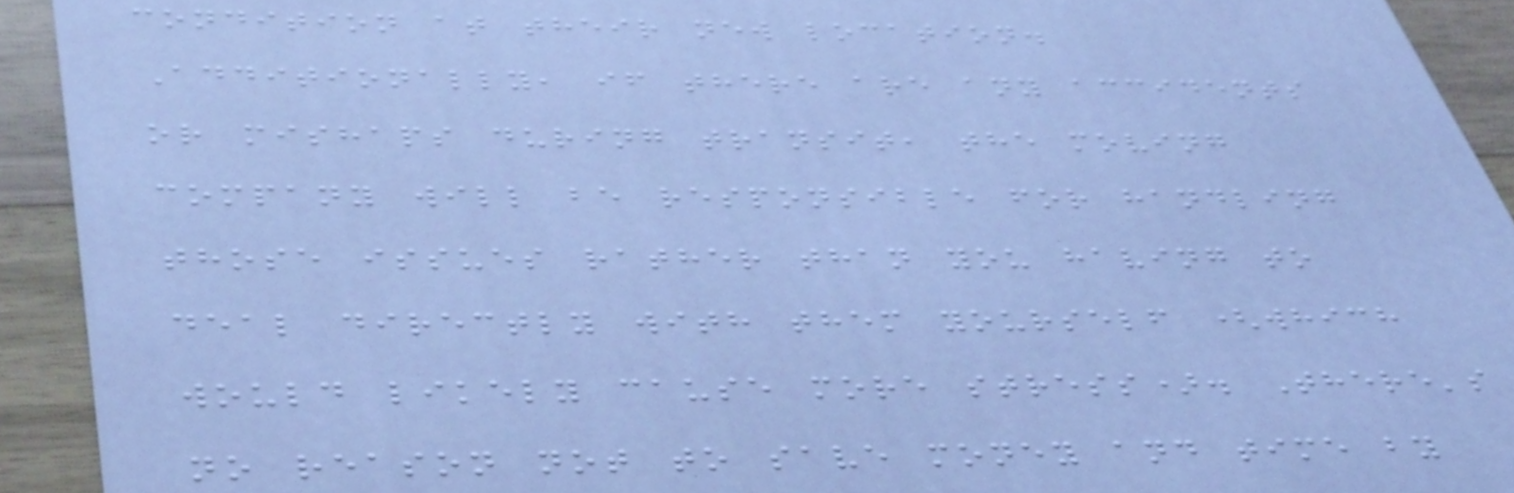condition at their new location.
Additionally, if there are any accidents
or mishaps during transit, the moving
company will be responsible for handling
those issues rather than you having to
deal directly with them yourself (which
would likely cause more stress). There's
no reason not to save money and time by
